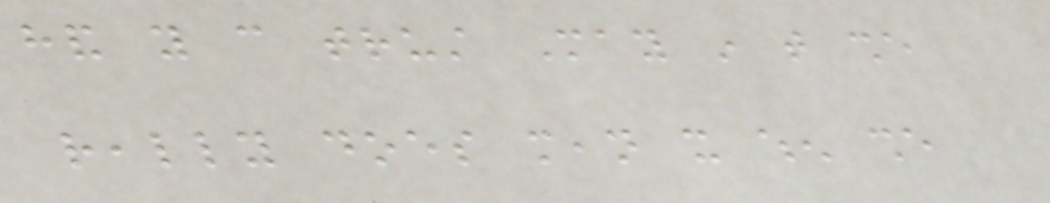hand you can trust May in that she
really does mean it when she
